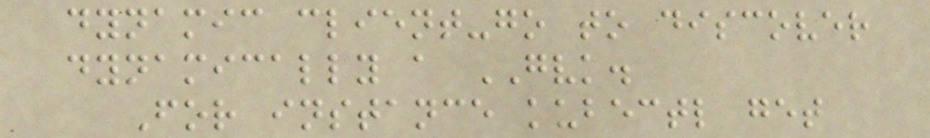dynamic client-go to discover
dynamically a GVK.
For instance kubectl get
